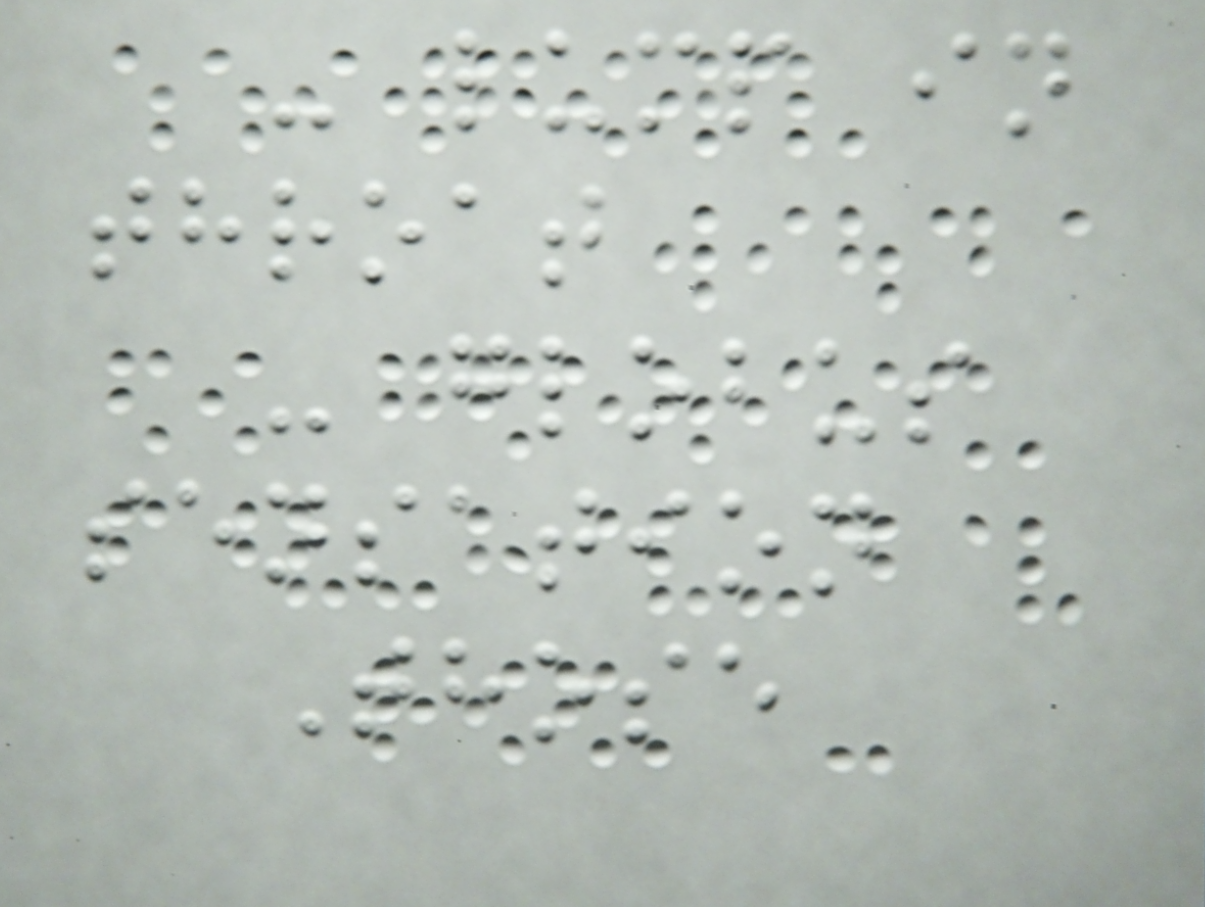- lump in
throat
- globus
sensation
Those
